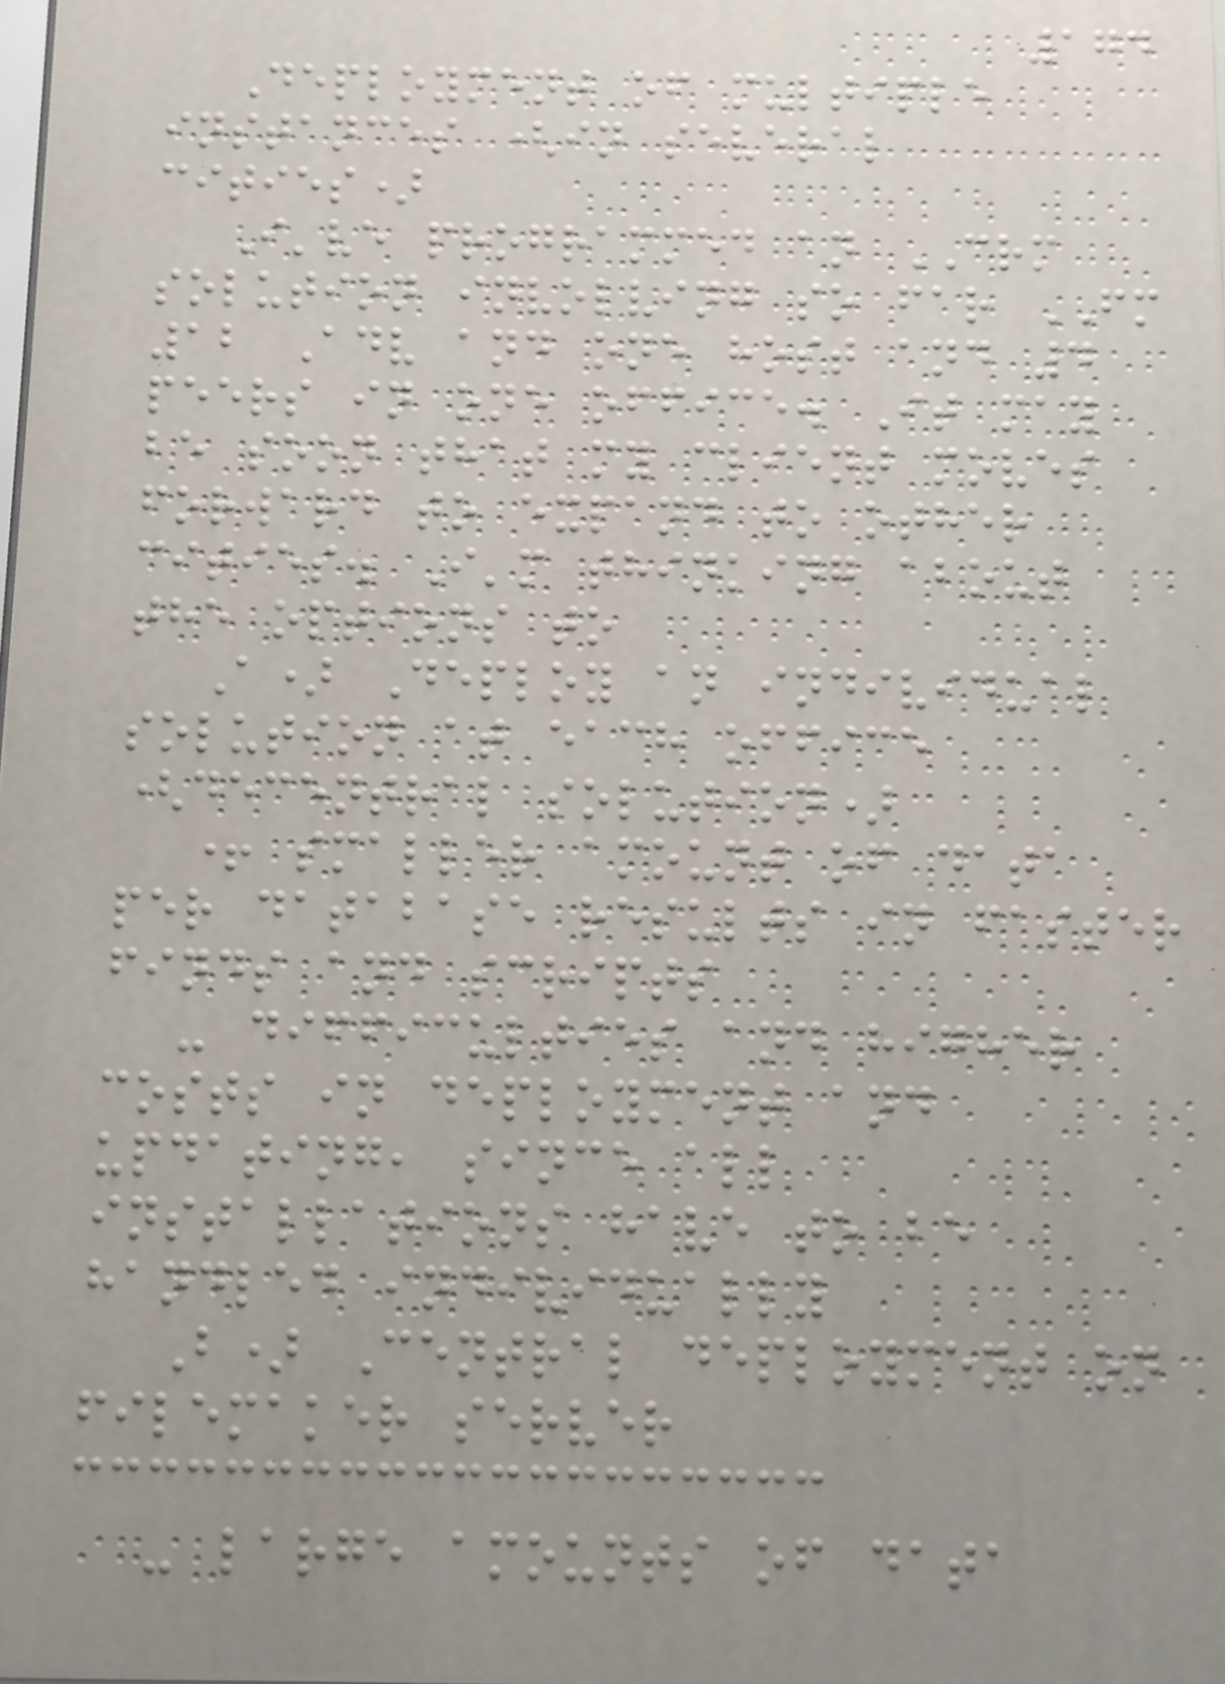174
Deployment of multiple
instances (in several
cities)
I've programmed an CRM
solution involving so far FM
12 Adv and one host and 4
peers in one office. It may
be soon that my client moves
forward to expand to other
cities. I'm thinking about
the options to
A) Deploy an individual
solution at each office
(decentral solution)
+ smaller amount of data
per database results in faster
finds and scripts
- difficulties and higher
costs in deployment and
updating, since all
installations have to be
handled individually
B) Central deployment on
filemaker server
- large amounts of data
